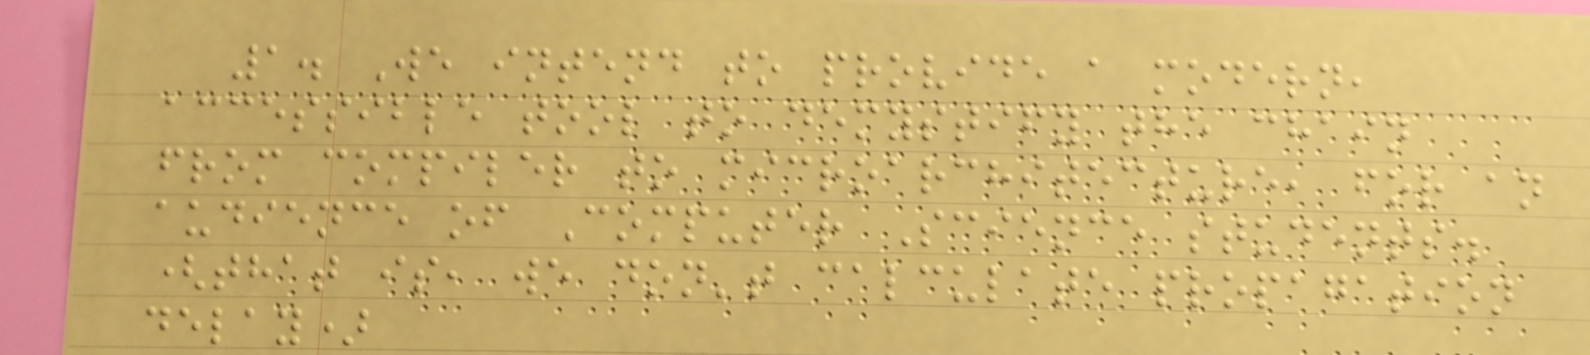1. We intend to provide a modern,
accessible tool to demystify the chain
from compiler to microarchitecture, for an
audience of Computer Science students.
(that is, we don't calculate propagation
delay)
